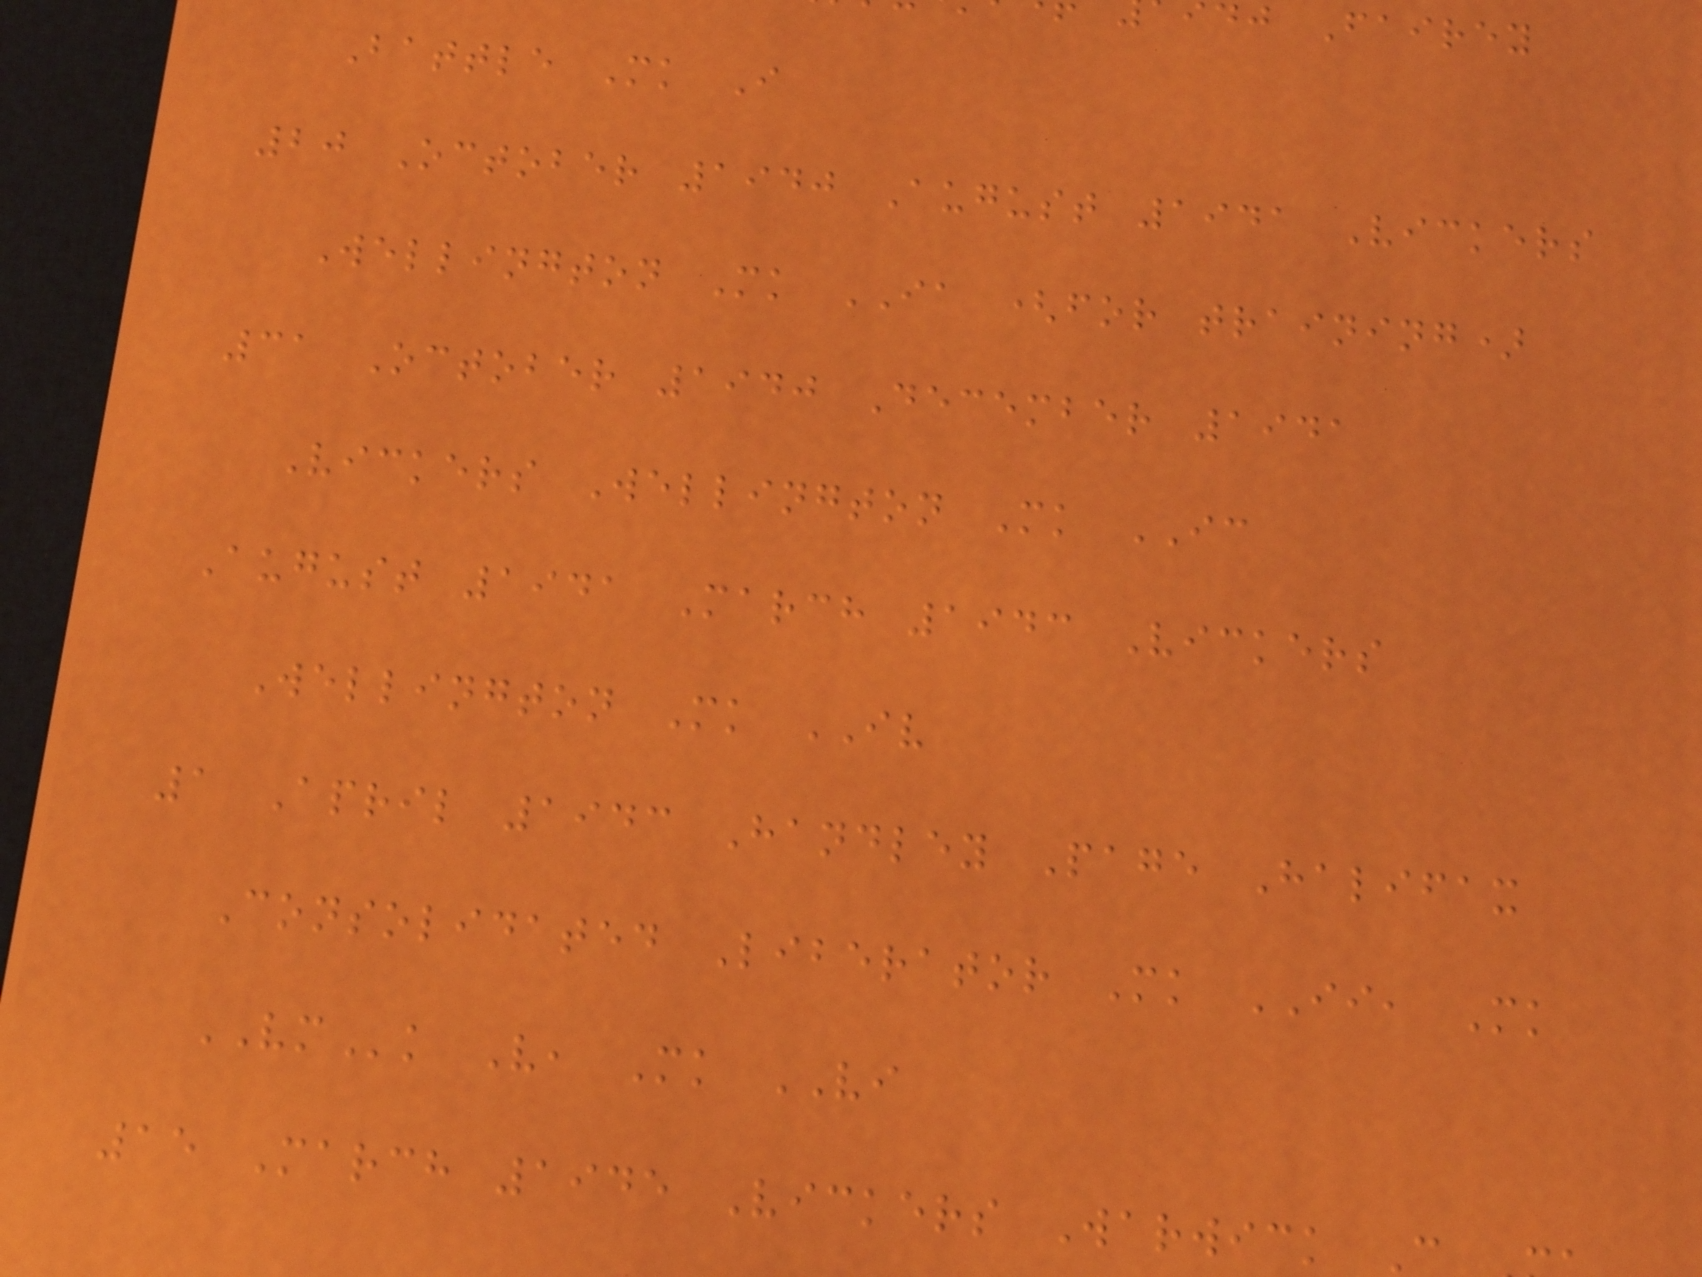dj Fairey
Battle Mk I
20 October 1940 August 1941 Vickers
Wellington Mk IA (for training)
31 October 1940 December 1941
Vickers Wellington Mk IC
August 1941 March 1943 Vickers
Wellington Mk IV
1 April 1943 Handley Page Halifax
Consolidated Liberator Mk II, Mk
VMk V, Mk VI
15 March 1945 Vickers Warwick
